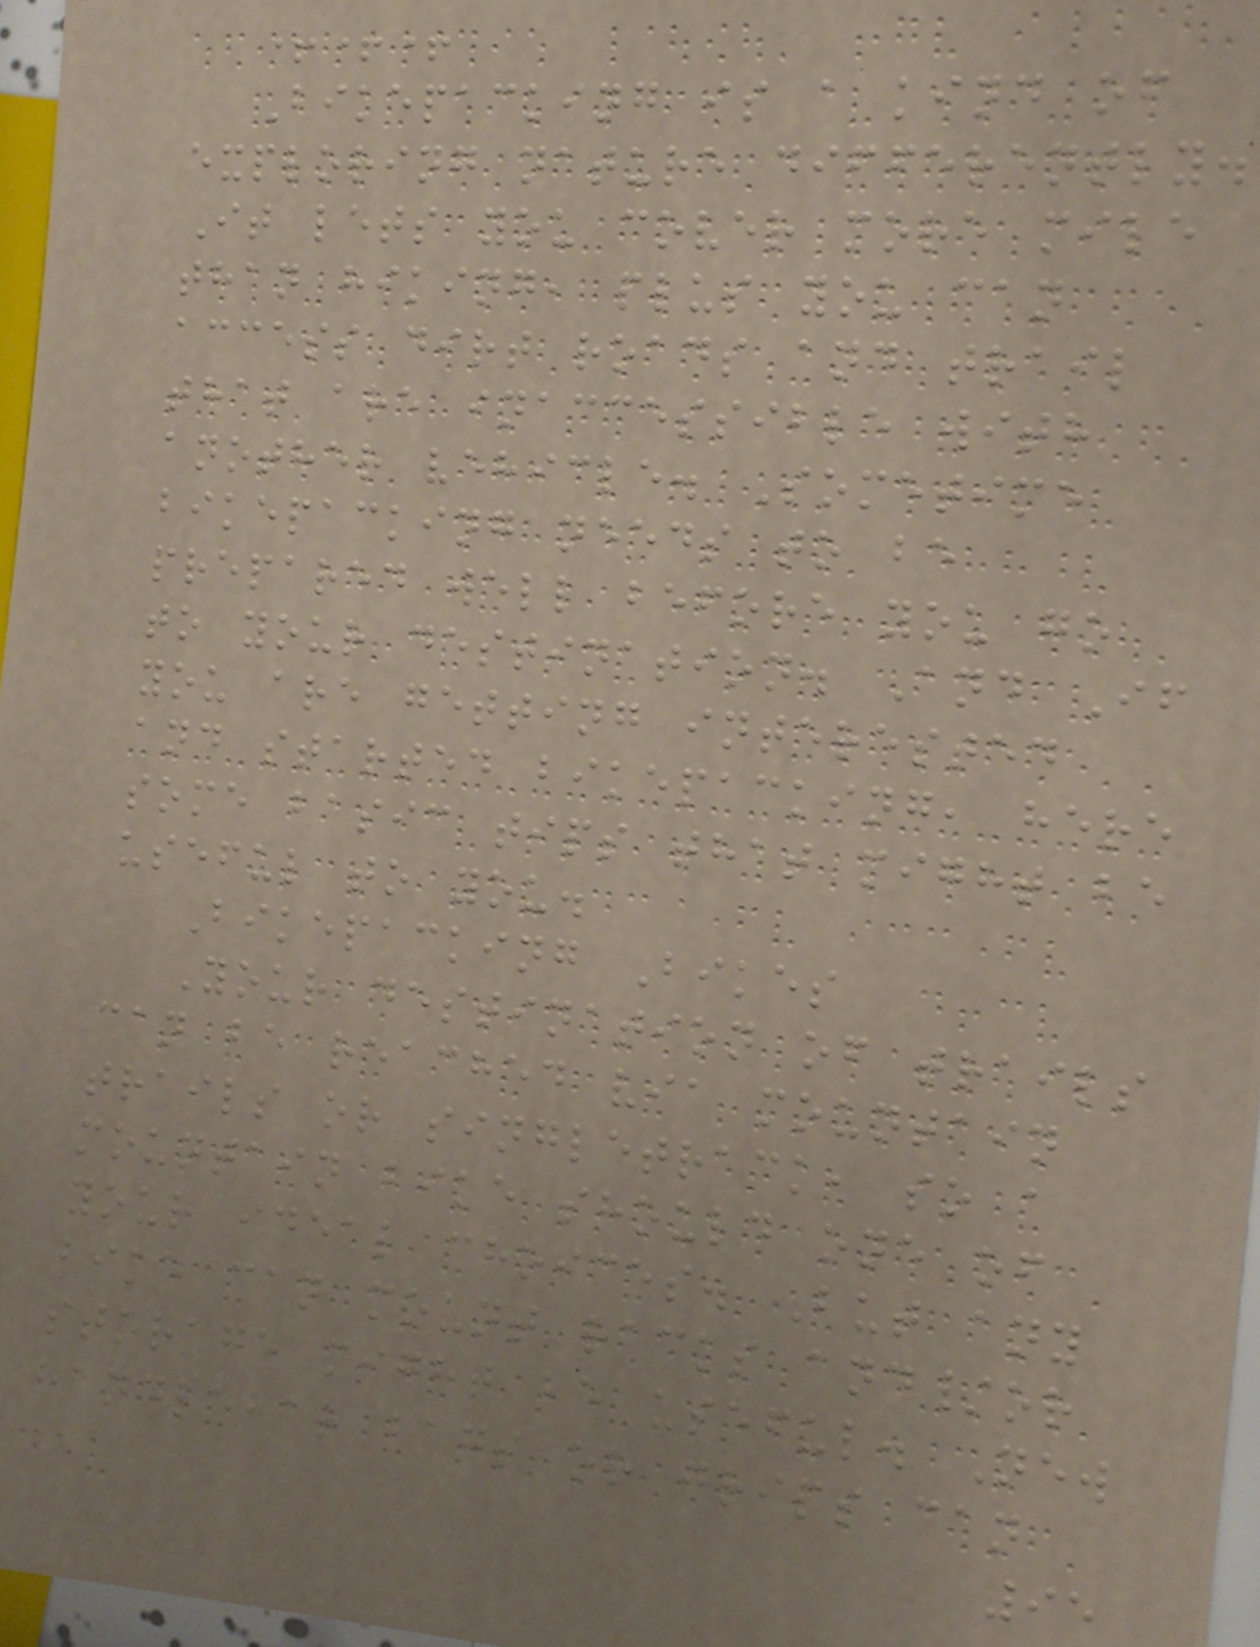+++
Bikepacking is a kind of
exploring nature differently.
It lets you cover more mile
than hiking, plus you can
access dirt roads and trail
that are inaccessible with
another vehicle. Sometime
bikepacking needs to be
prepared well before you go
to your destination. And If
you are getting interested
and started bikepacking, here
some basic tips that might be
useful to you.
Bikepacking Bikes
Your destination of trails
can be reached via mountain
trails or singletrack, so a
mountain bike should one of
your ideal choices. But any
bike can mount racks and/or
storage might be useful. New
handlebar bags or grips can
95
